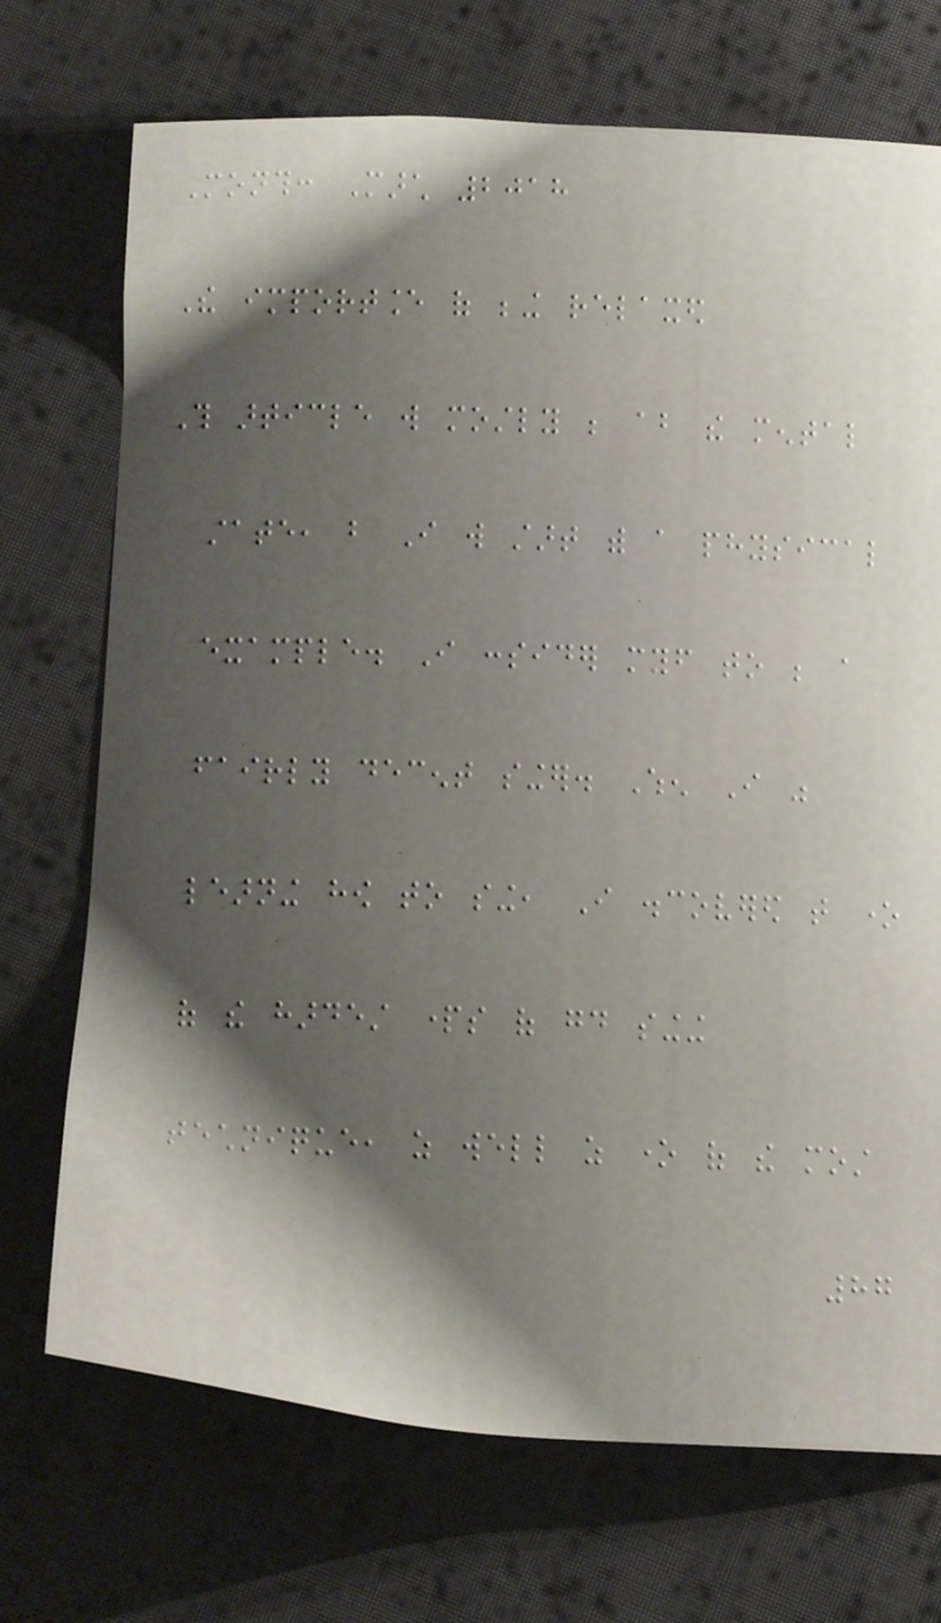Month: March 2018
The importance of being relaxed
This article will mostly be about the mental
state, but I will start with a physical
example. I consider myself to be a
fairly decent singer. When I was
learning how to sing, I discovered that one
of the hardest parts of good singing
technique, as well as one of the most
87
